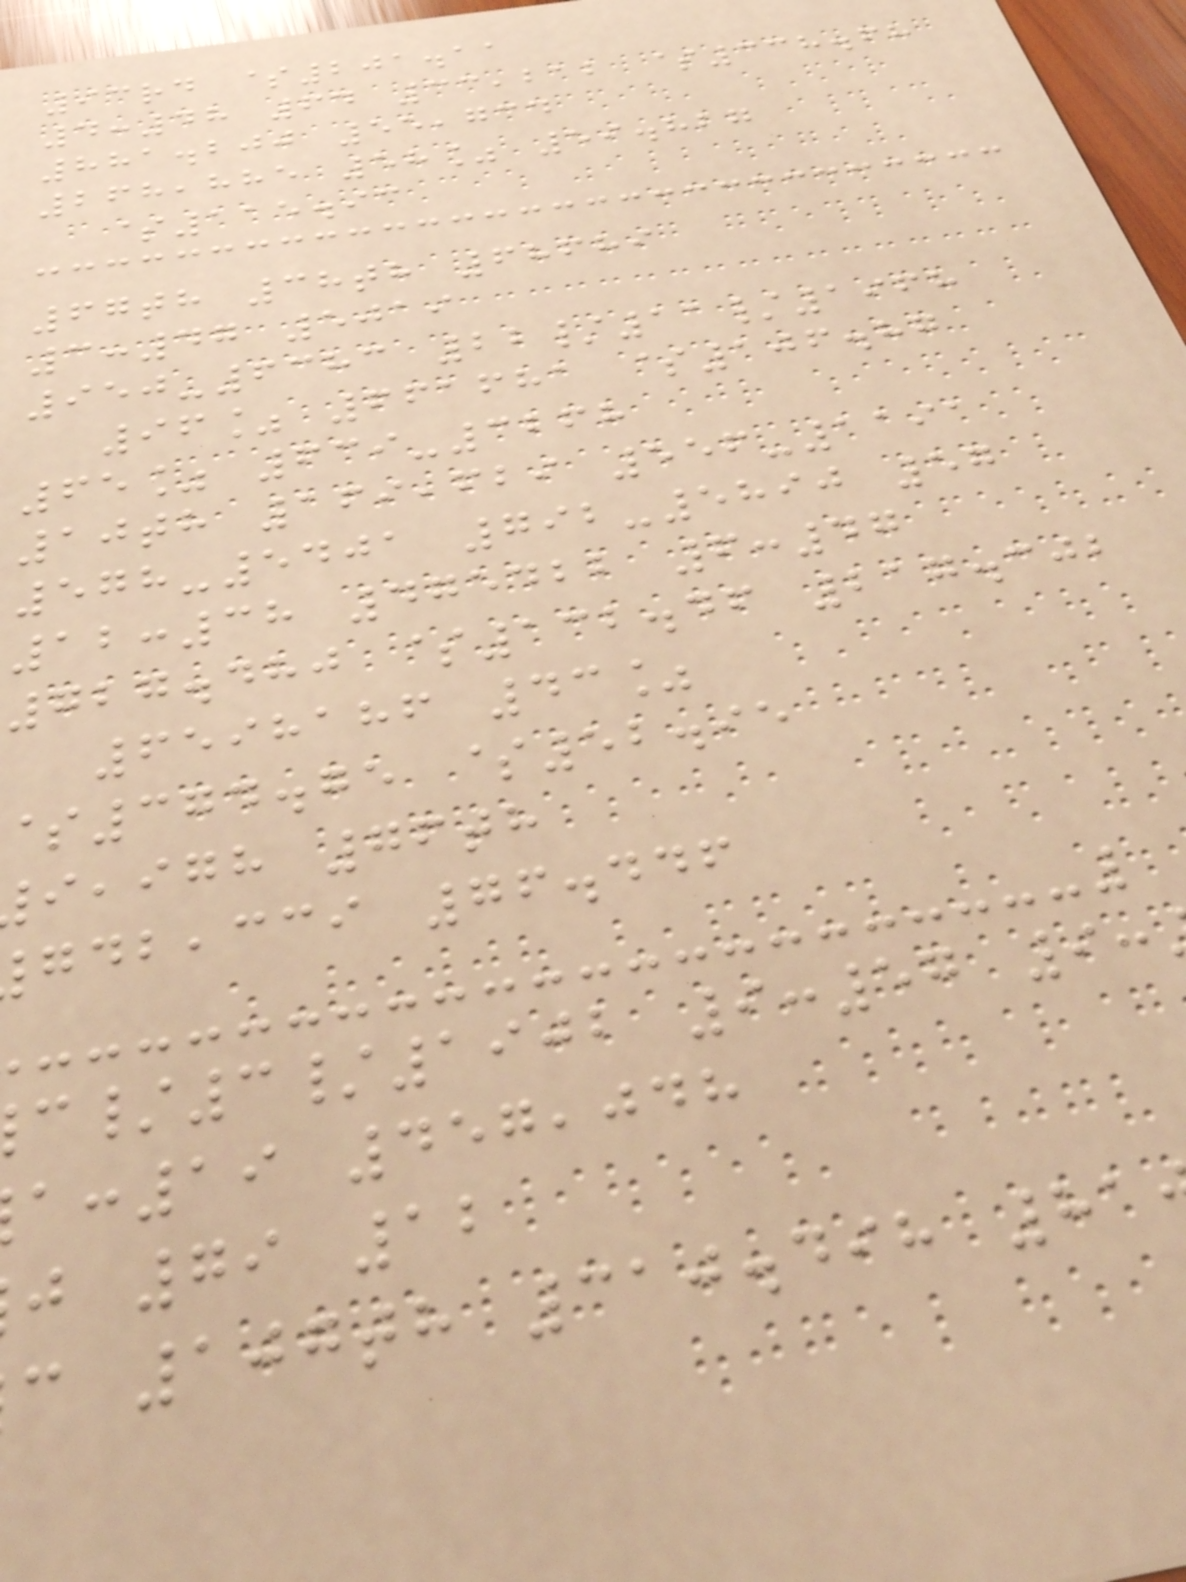93rd $201.11
4:48 64 33,212 $338.68
881.200 55,734
268,885 58% 59.827
$115.93
67th 38th 68689
3:47 5019
950-6383 22/11/1968
96% 661681 $106.87
65% 639-3268
10th 169,629 556-1191
578-5401 792-5890 57
12:38 475422 6:47
727.480 $132.46 217.302
6598186 43%
374.75 $52.95
,igh 76th
,cci 76.446
/3/1902 9:57 9:
:19 457,048
j 79 12
c 107th 310.498 81
